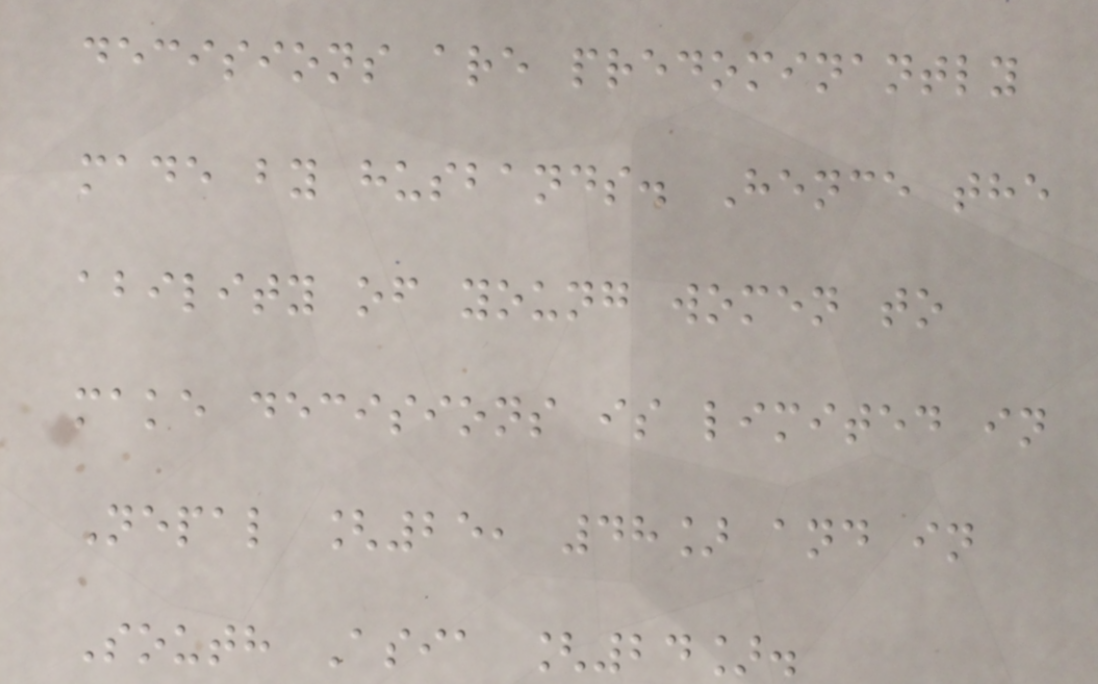decisions are predominantly
made by husbands. Hence the
ability of young women to
make decisions is limited in
Nepal [25, 48] and in
South Asia [24].
